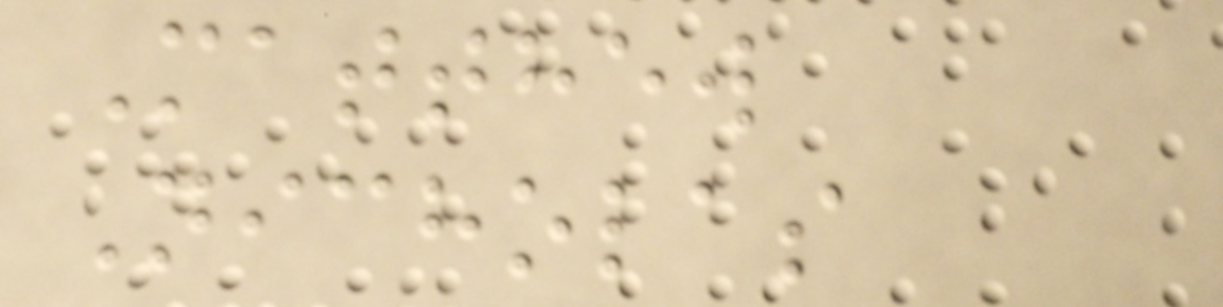Matthew
Nicholas
